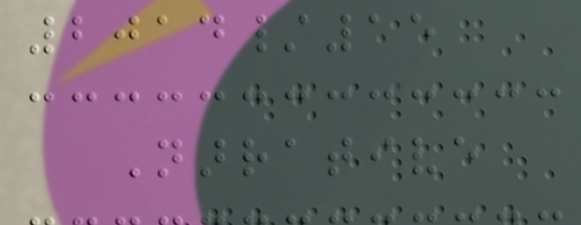2014/15
Narrative
